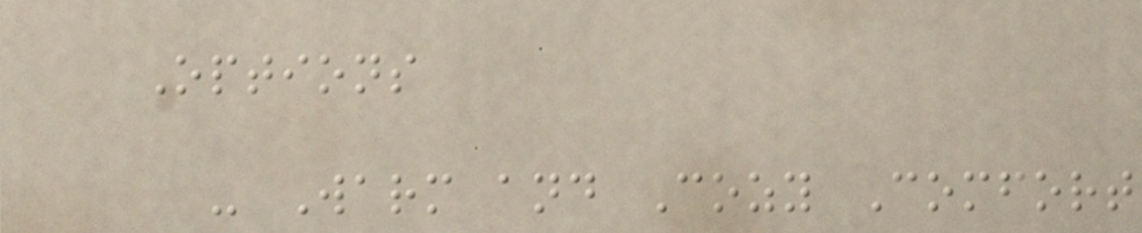Options
- Warm and Cozy Comfort
